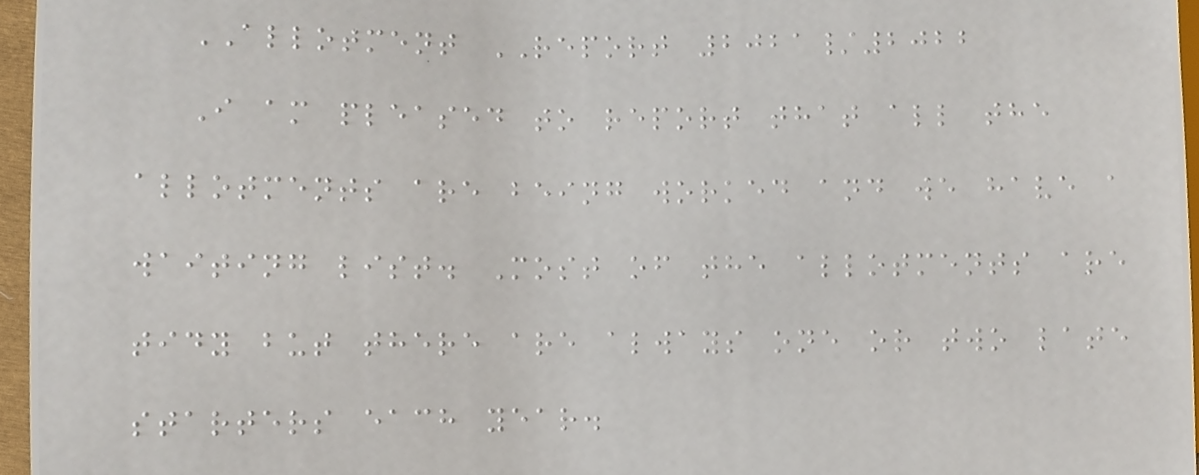ALLOTMENT REPORT 2021/2022
I am pleased to report that all the
allotments are being worked and we have a
waiting list. Most of the allotments are
tidy but there are always one or two late
starters each year.
